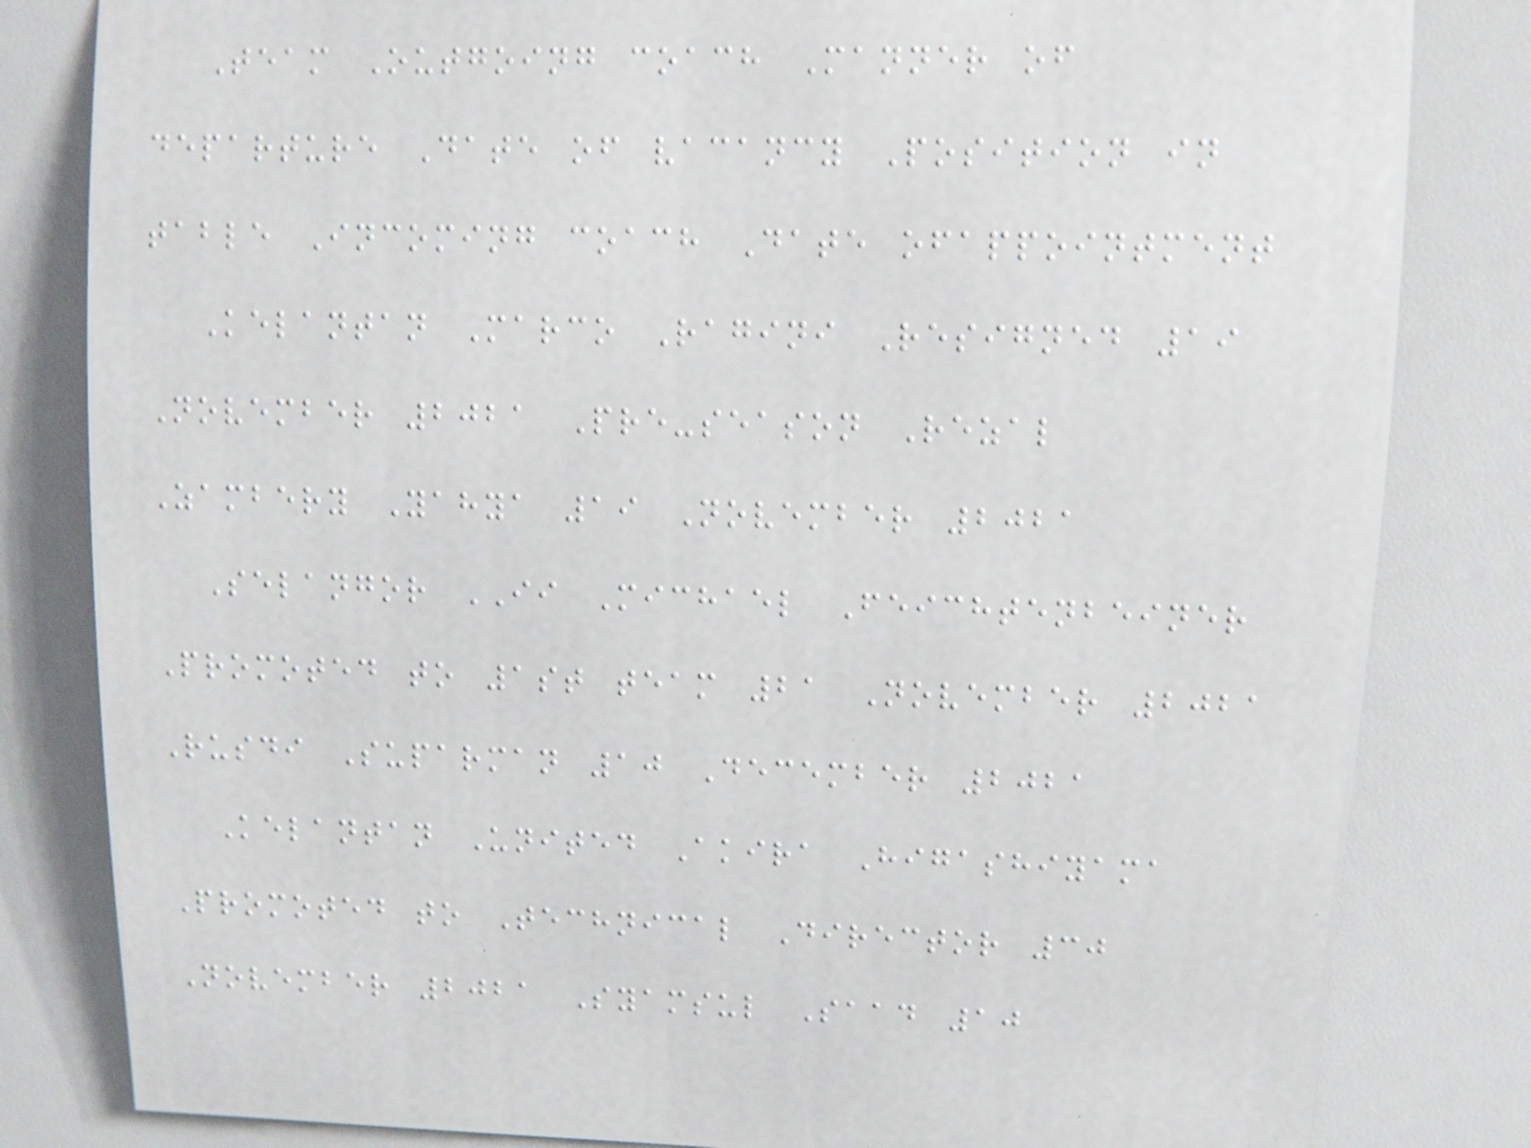Team Outgoing coach Manner of
departure Date of vacancy Position in
table Incoming coach Date ofappointment
Kelantan Marco Ragini Resigned 19
November 2021 Pre-season Rezal
Zambery Yahya 19 November 2021
Selangor II Michael Feichtenbeiner
Promoted to 1st team 21 November 2021
Rusdi Suparman 10 December 2021
Kelantan United Akira Higashiyama
Promoted to Technical Director 30
November 2021 Syamsul Saad 10
